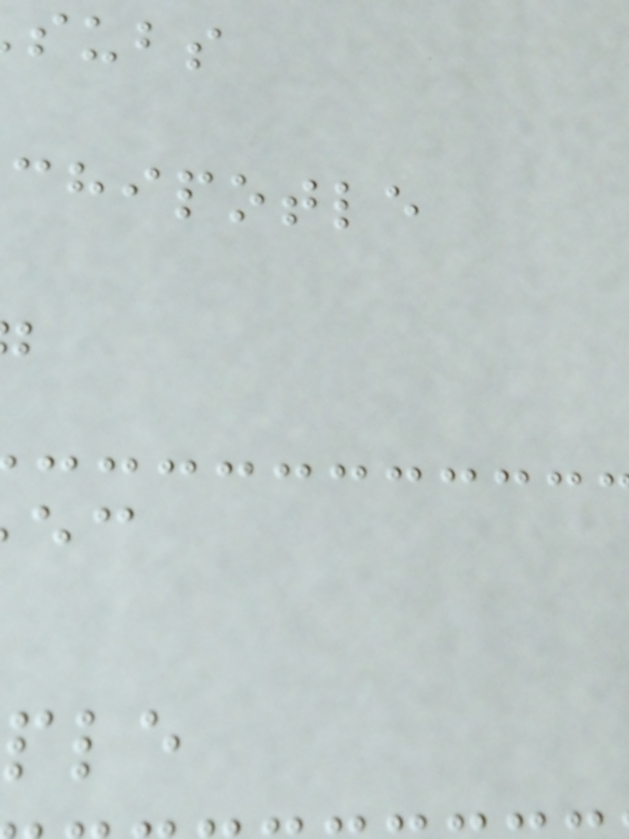subs
chipotle
